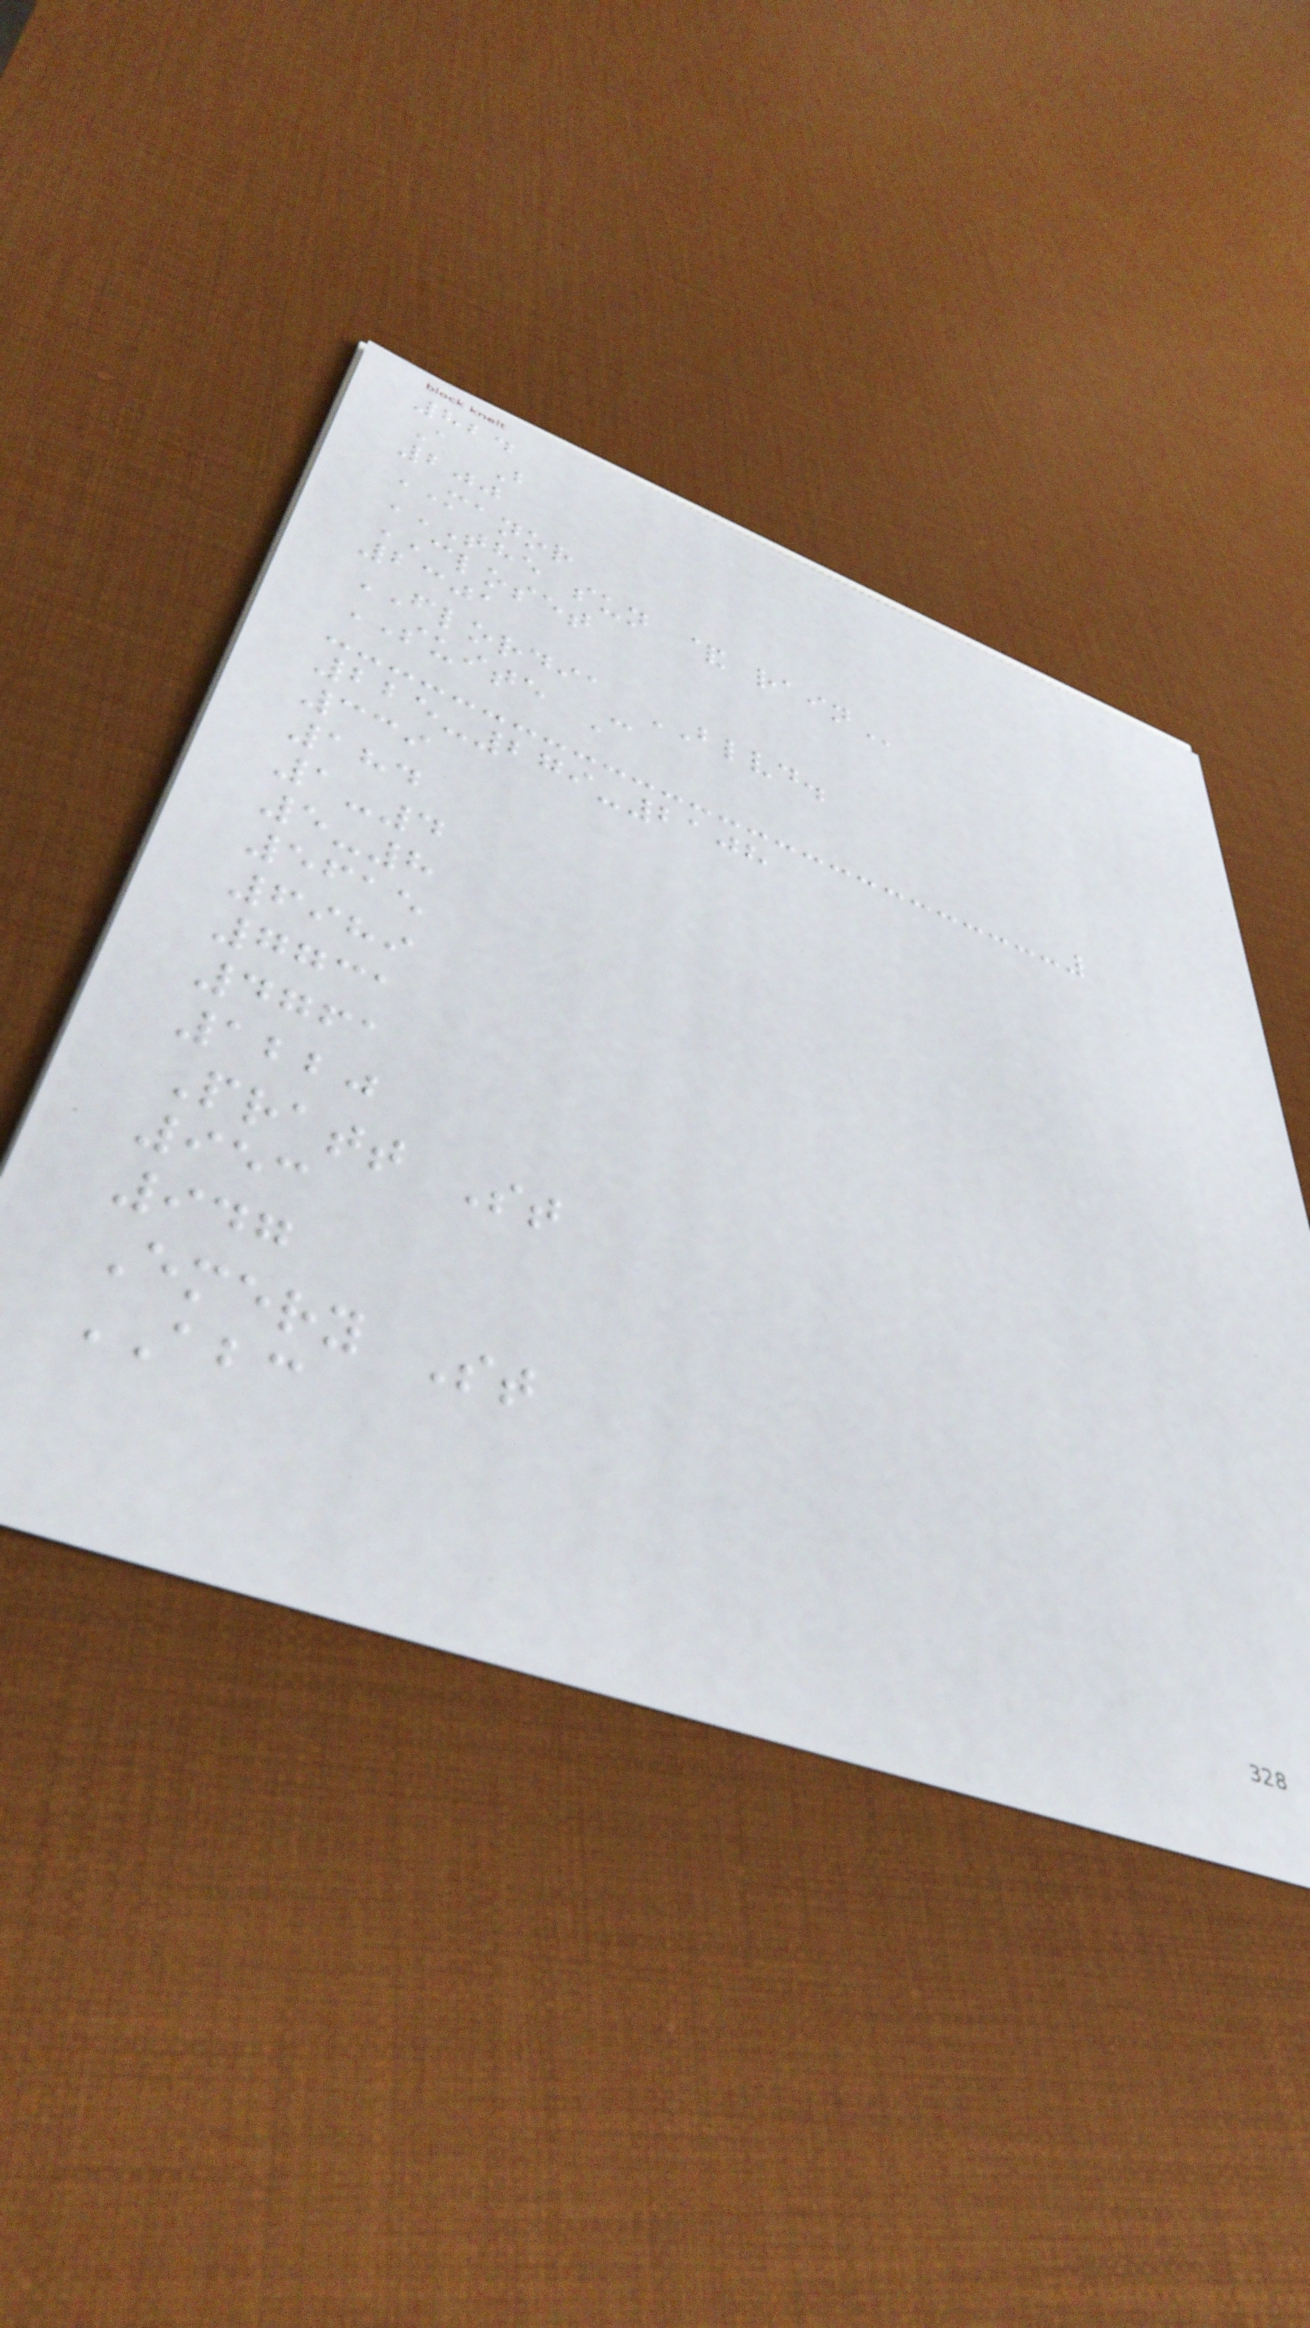824
A B
200
MANOR
THE SUN & RAIN
CLOSET
2301
FLORDIA BLVD.
SUITE C
225-279-2108
339
184
1-4
5-8
5615
6989
7731
4761
1220
Pratt St
953
947
Emery St
ABC
